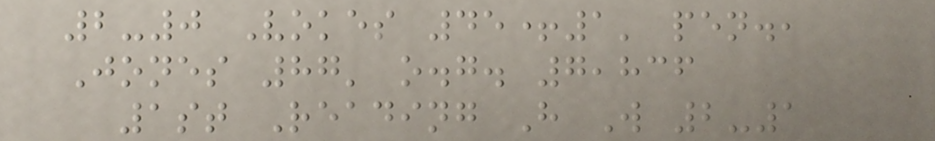2-0 Vokes 45+1' pen.,
Jones 87' o.g. 7,836
1st Reading H W 2-1
